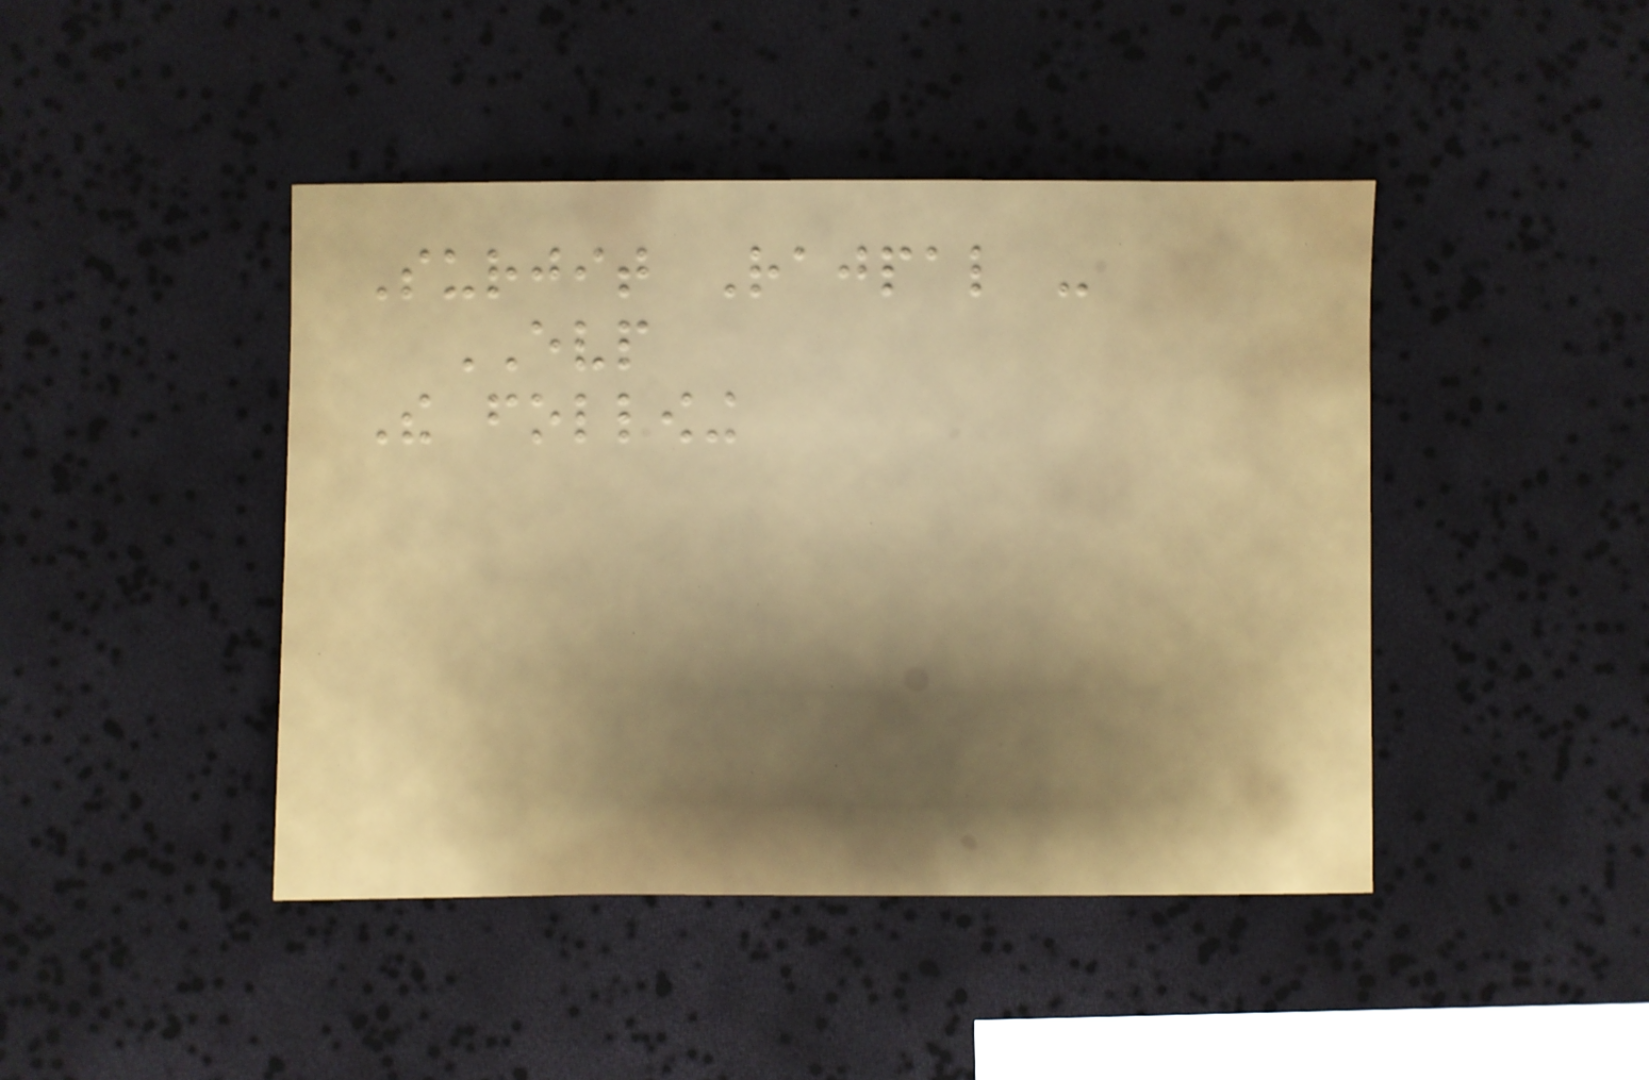Surjit Rajpal -
EVP
The following
